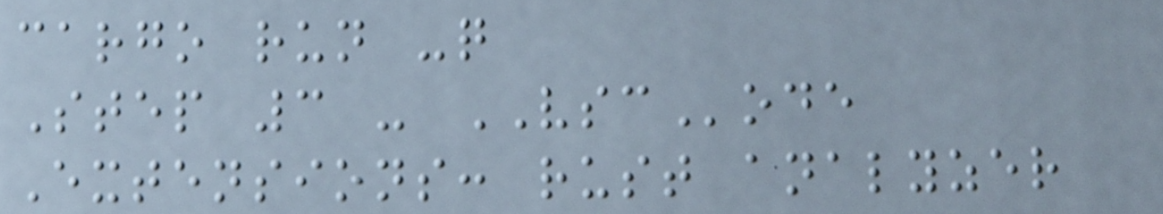cargo run -q
Step 3 - VSCode
Extensions: rust analyzer
